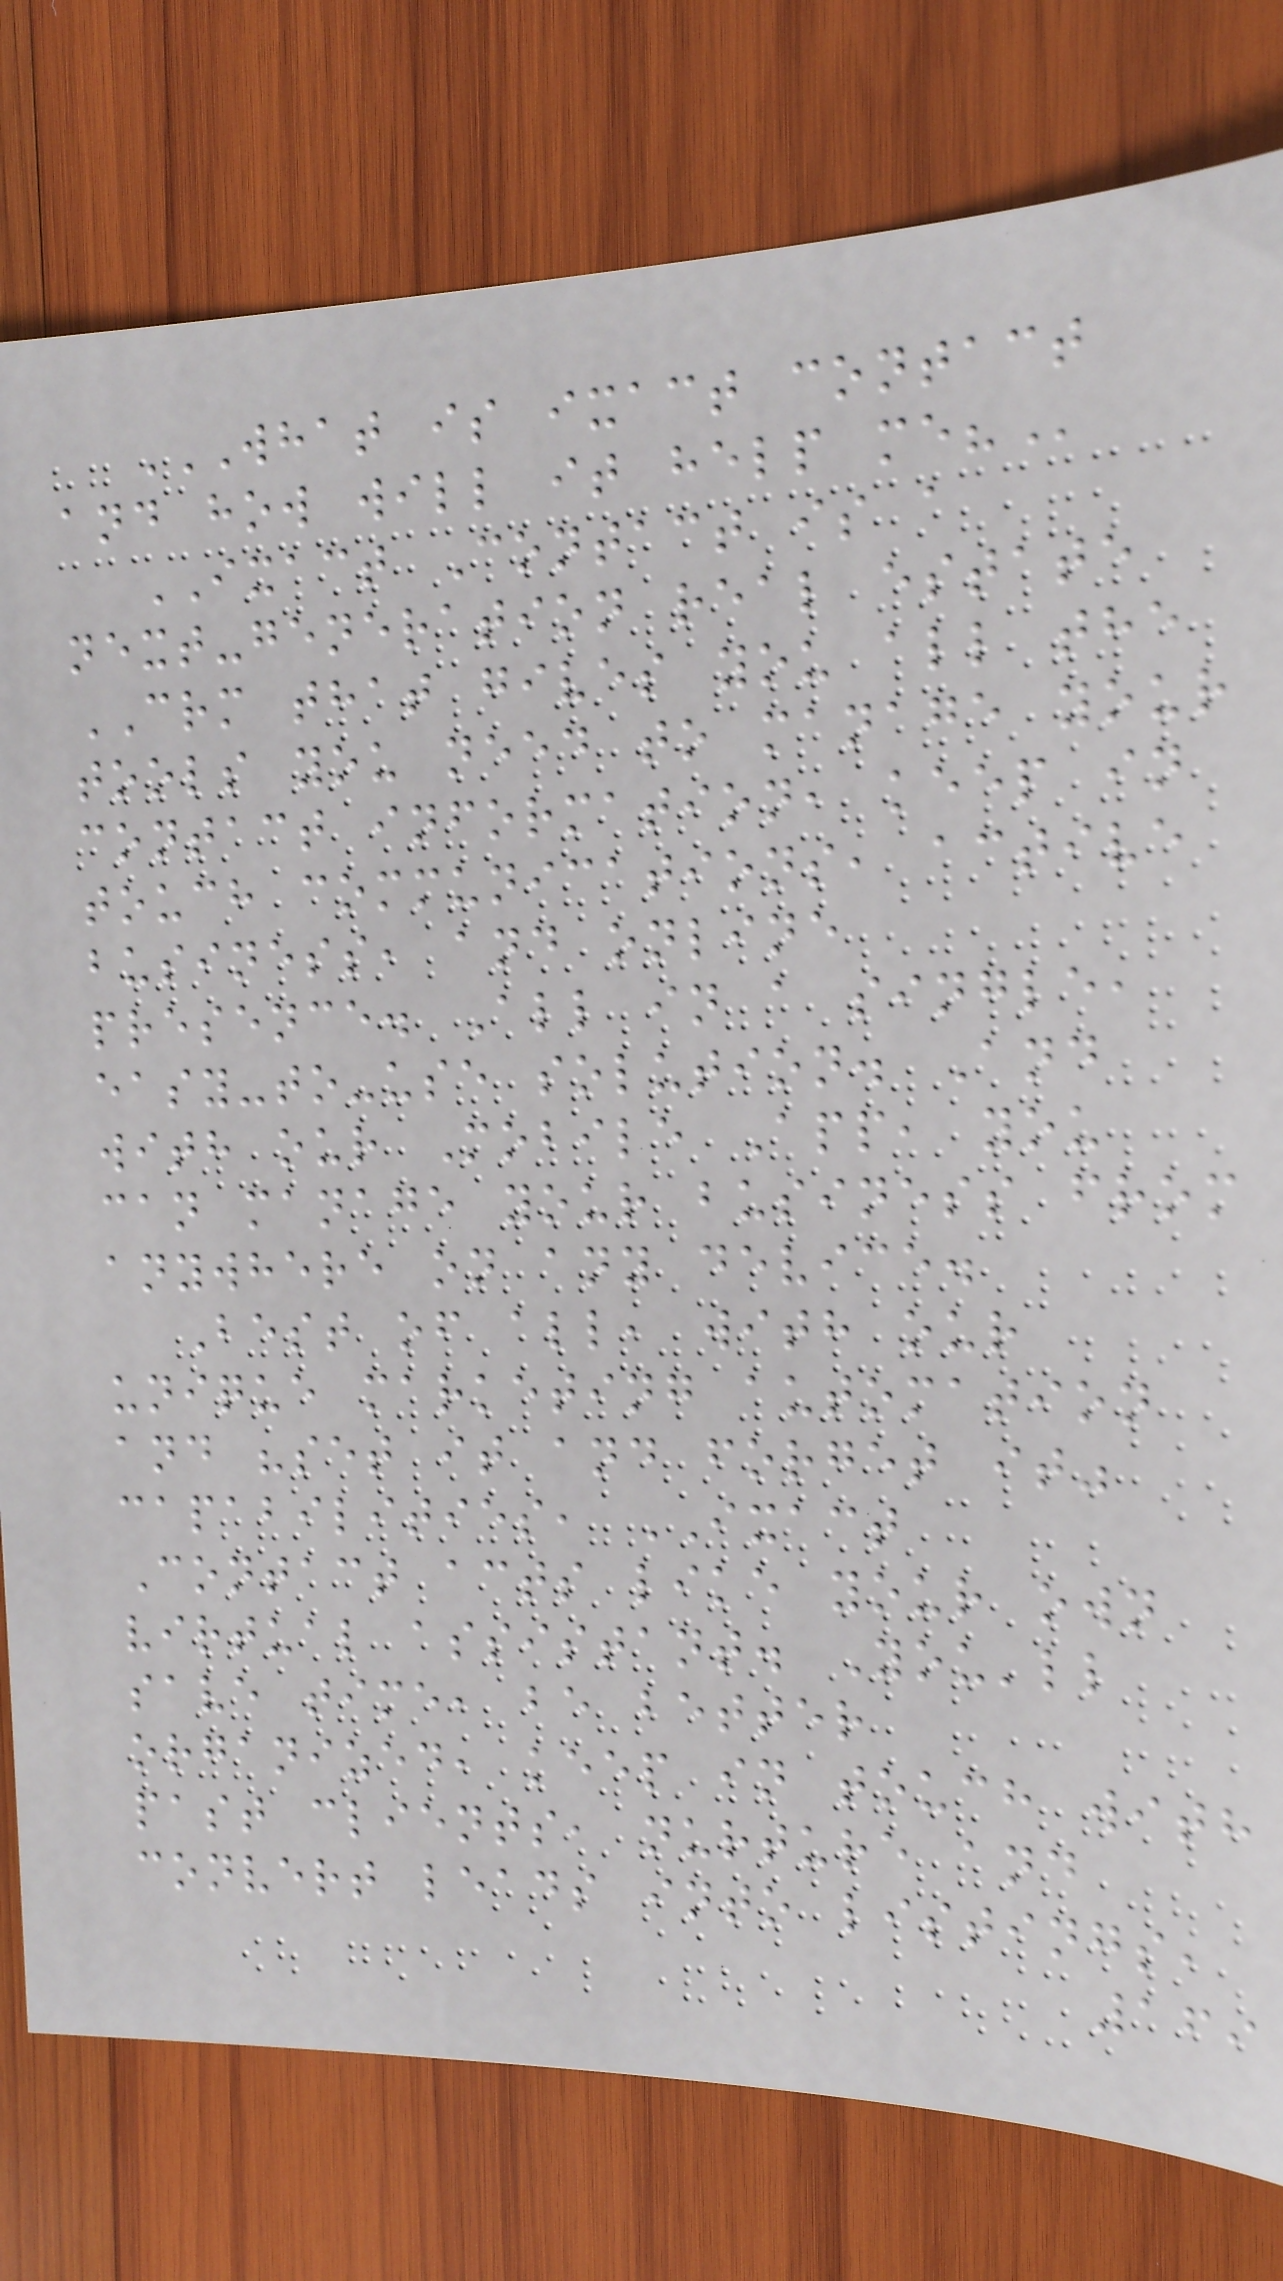WHAT IS IXACT CONTACT
AND HOW WILL IT HELP ME?
IXACT Contact is a
next-generation real estate
CRM that gives you all the
tools you need to manage your
contact information, keep in
touch communications, active
business, and online
presence. All in a single,
easy-to-use solution. And
with our Mobile App, you
can manage your business from
anywhere on any device.
Best of all, with our
unique marketing automation
and "set it and forget it"
capabilities, IXACT
Contact acts like your own
virtual assistant. You'll
save time, be better
organized, keep in touch with
past clients, nurture and
convert leads into listings,
169
